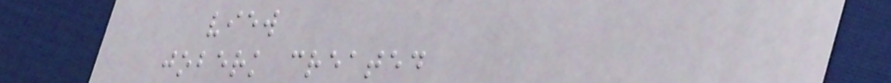view
joberk created
